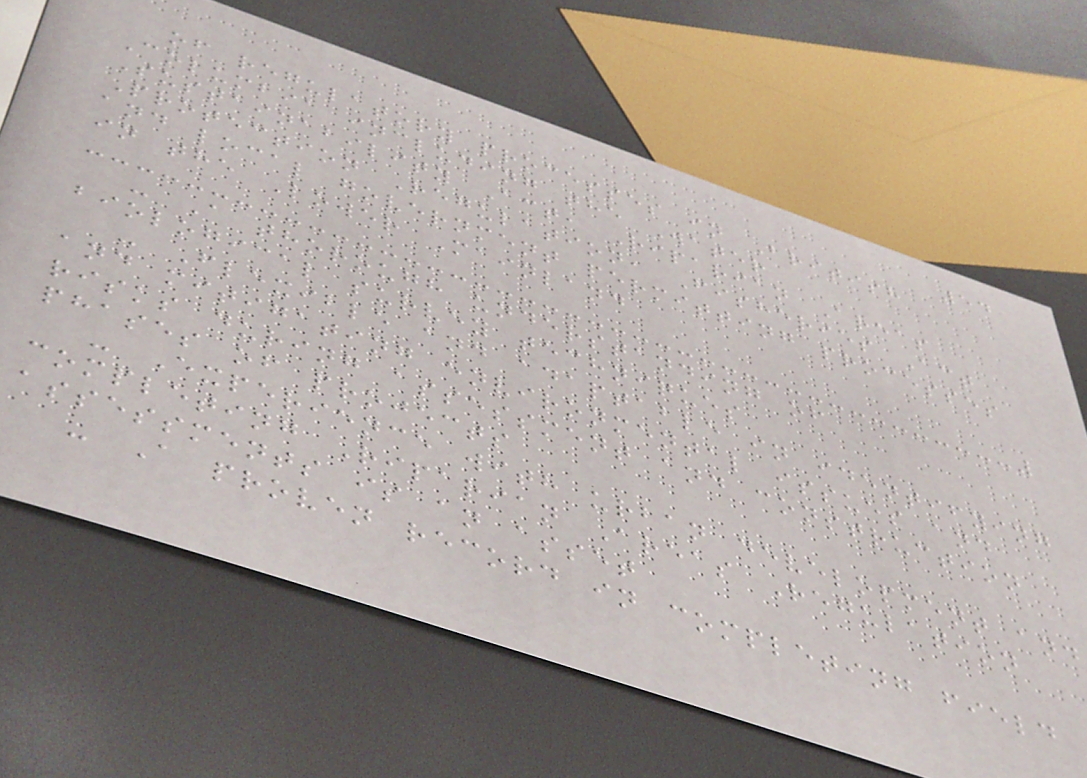54
of regulatory processes in British
Columbia including the Water
Sustainability Act, Riparian Areas
Protection Regulation, Fisheries Act
and local government permitting processes
in the Lower Mainland
- A thorough understanding of
biological survey techniques
- Flexible and adaptable in identifying
and mitigating environmental issues and
risks during assessment and construction
phases of projects
- Experience with urban development and
completing Riparian Areas Regulation
assessments is an asset
- A proven record in completing field
